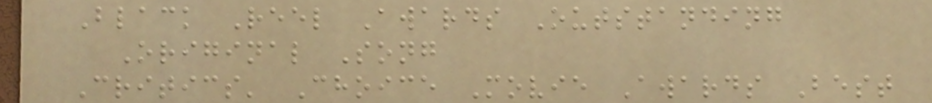Black Reel Awards Outstanding
Original Song
Critics' Choice Movie Awards Best
